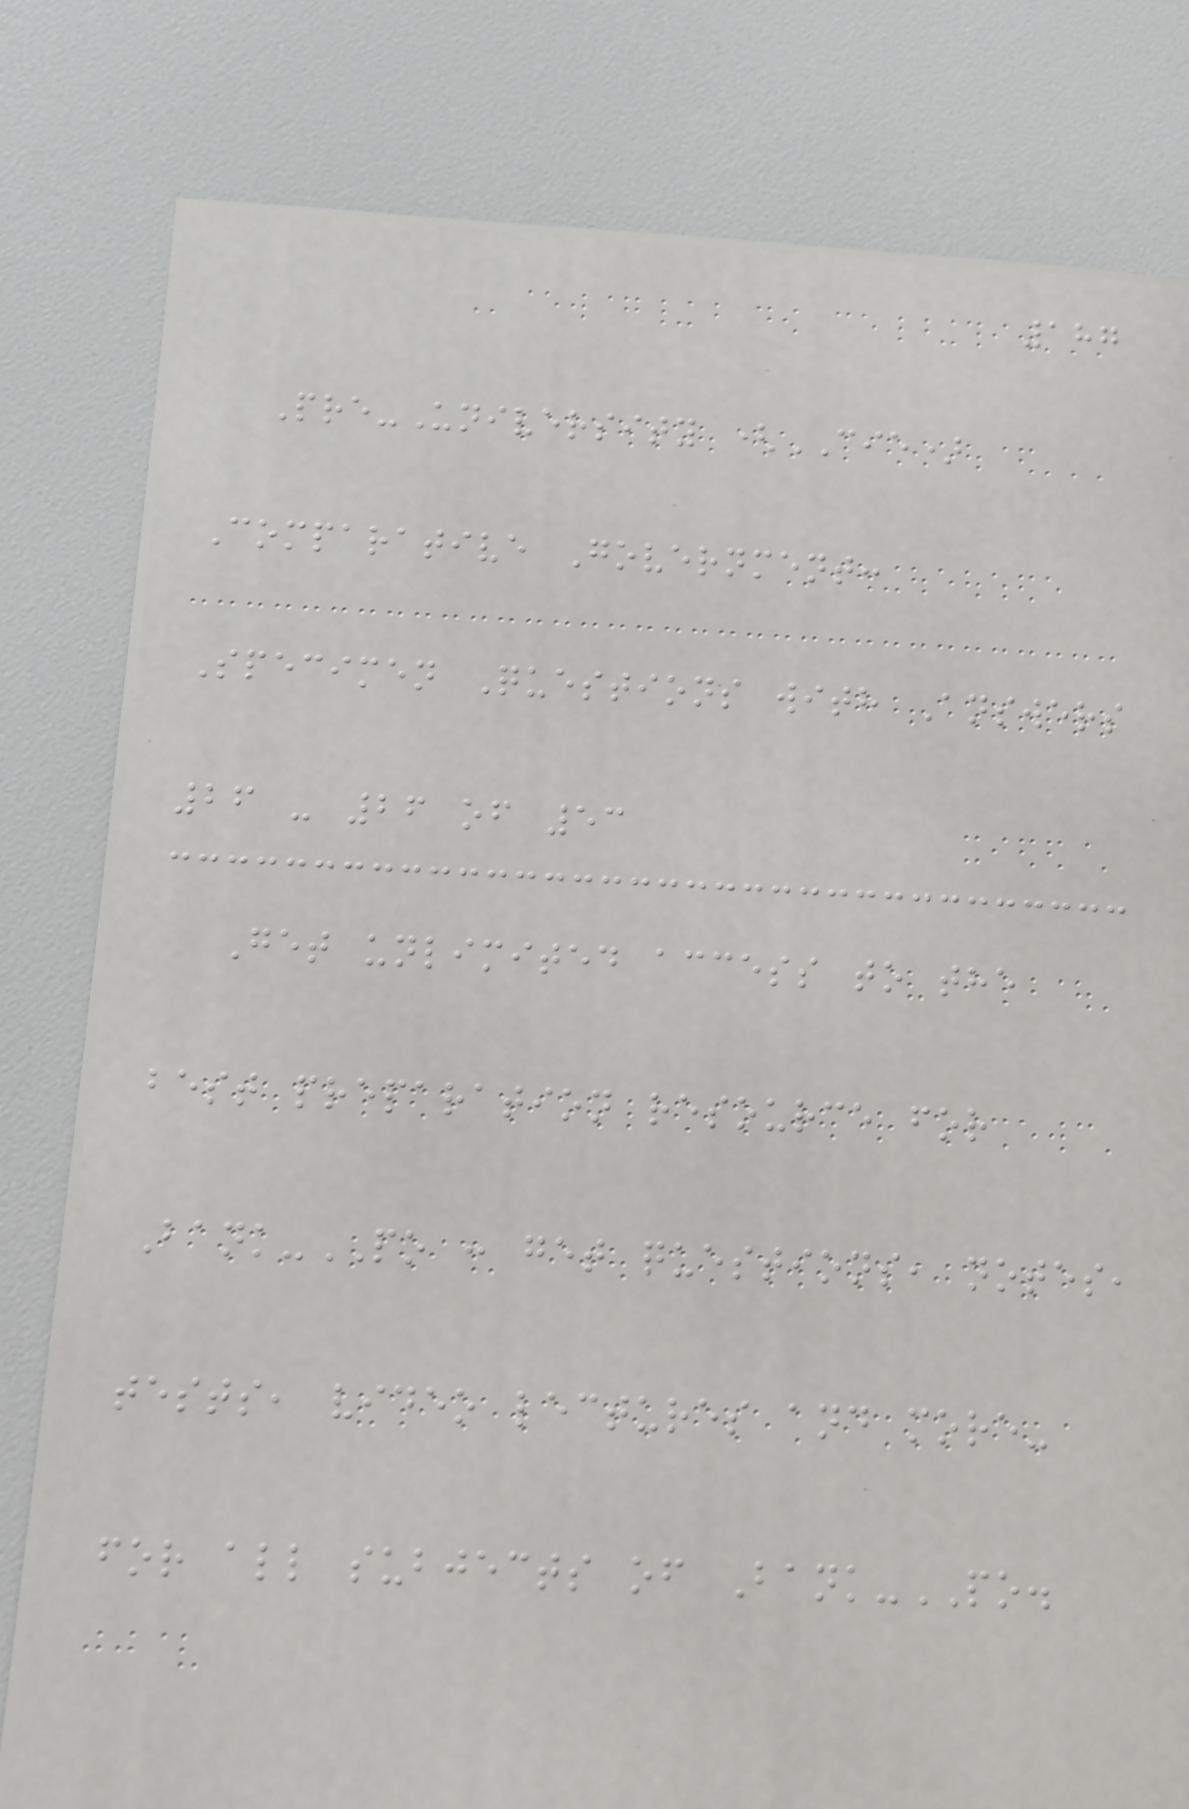187
Pre-University (CIE)
Comparative Government:
Specimen Questions with Answers
26 - 26 of 53
Get unlimited access to the
best preparation resource for
Bank-PO : get questions, notes,
tests, video lectures and more-
for all subjects of Bank-PO.
